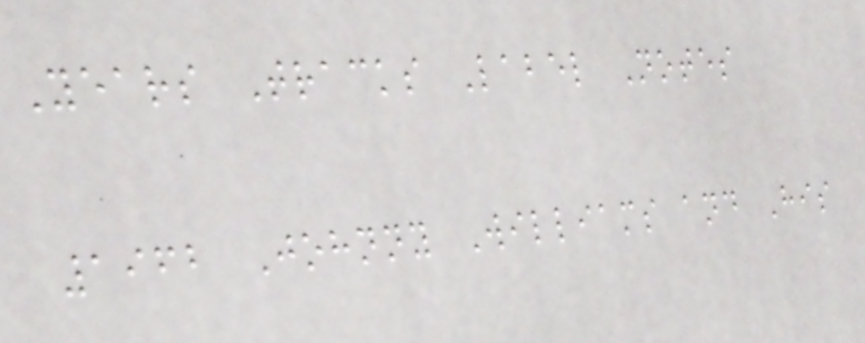Years Tracks Label Notes
1962 Johnny Williams and His
